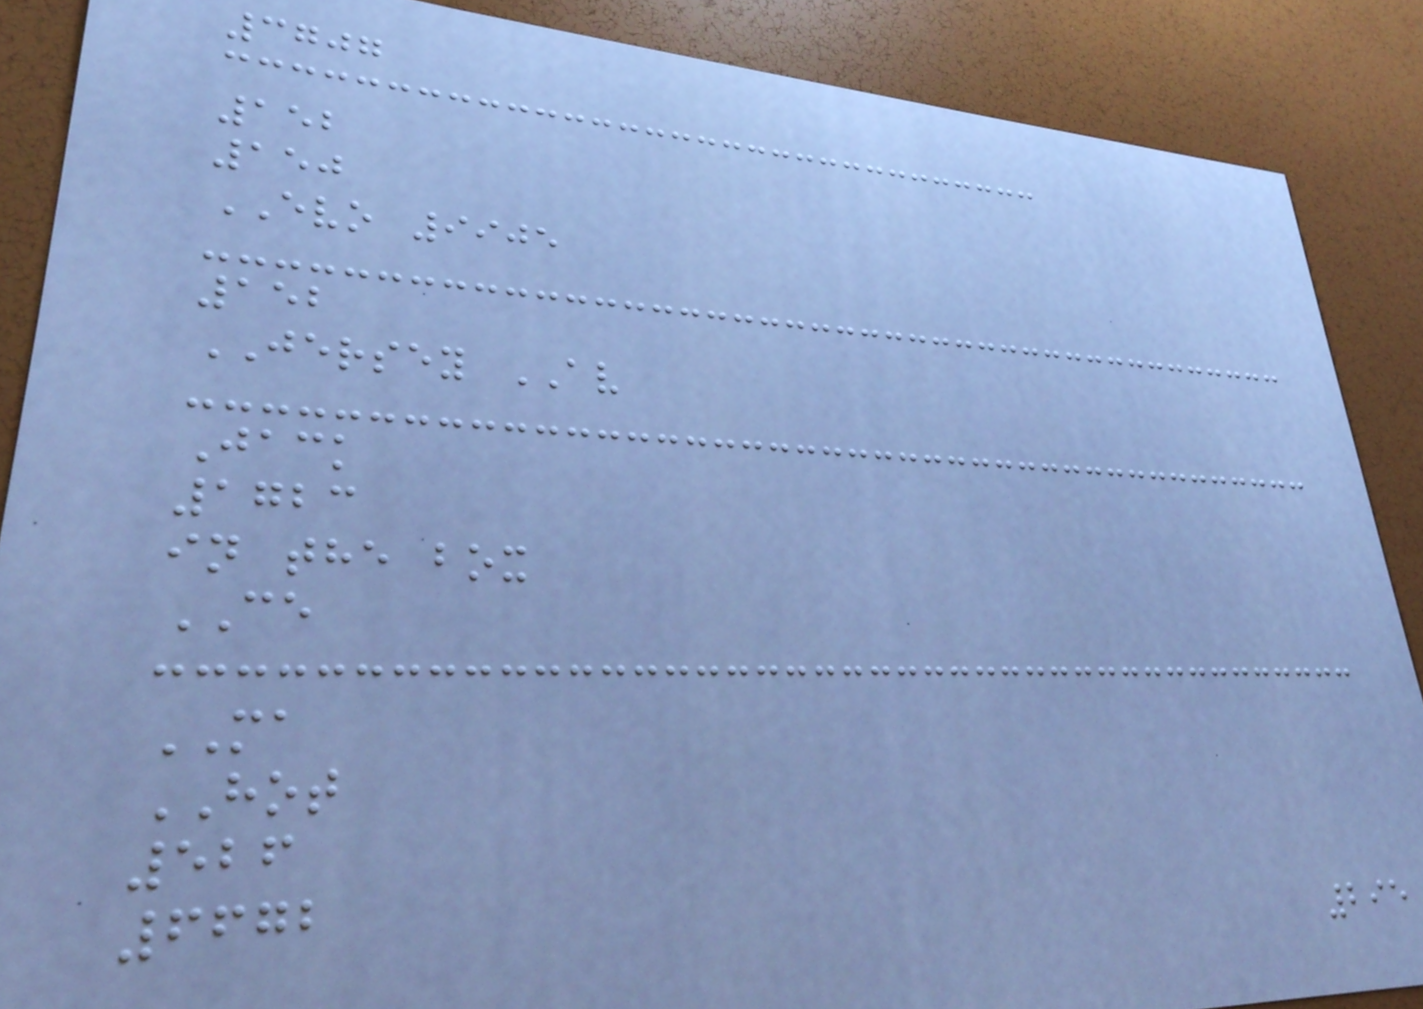3707
152
150
EVO 9905
152
JERSEY AV
Jack
1723
in the box
CE
MA
HOT
526
6672
295
